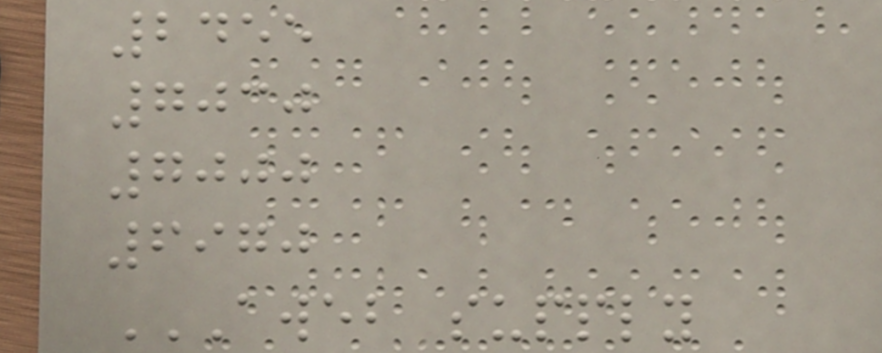2455
7030
7000
6970
AWEB SUPPLY
